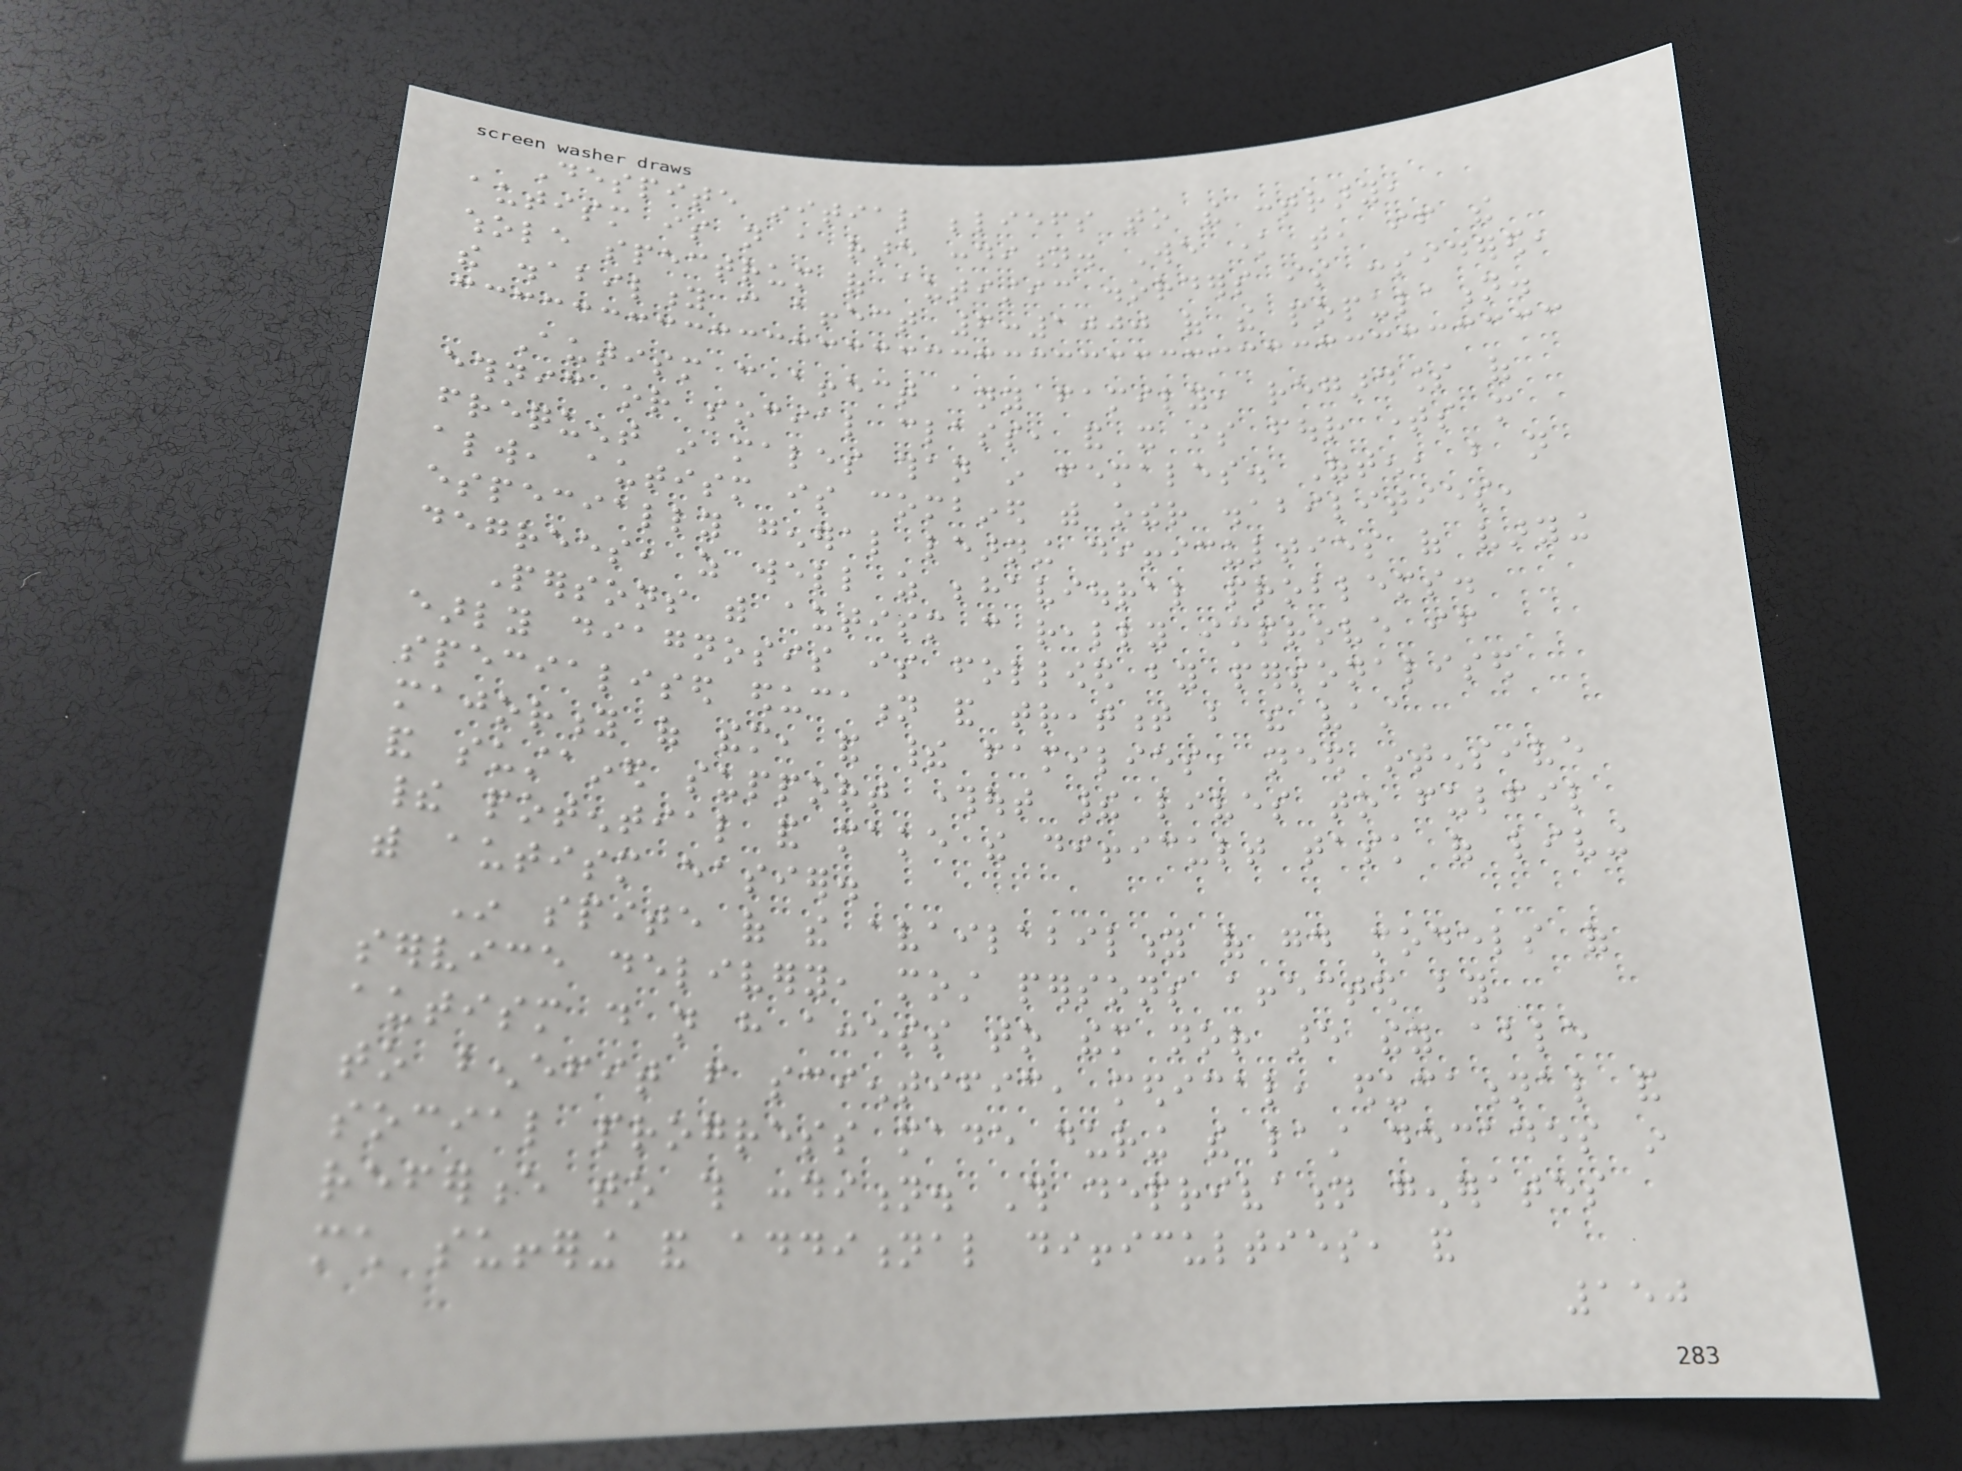Despite initial beliefs to the contrary,
autism is not a rare condition. We know that, if the
whole spectrum of autistic disorders is considered,
the disability can affect 6:1000 of the population.
Autism can affect any family, regardless of
ethnic or social class, and it is four times more
frequent in males than in females. Often, but not
always, autism is combined with other disabilities,
especially general learning difficulties of varying
degrees, as well as behavioural problems.
Persons with autism can really improve if
early diagnosis is followed by personalised
specialised education and treatment but the vast
majority of them, and their families, need intensive
and sustained support throughout their lives to fulfil
their potential and make the difficult task of living
with autism easier.
In spite of the availability of good models of
service delivery, most persons affected by
autism do not have access to them nor are they able
to benefit from scientific, medical, educational and
social progress made during the last decades in
reference to this condition. This deprivation generates
much suffering and additional difficulties, and
150
